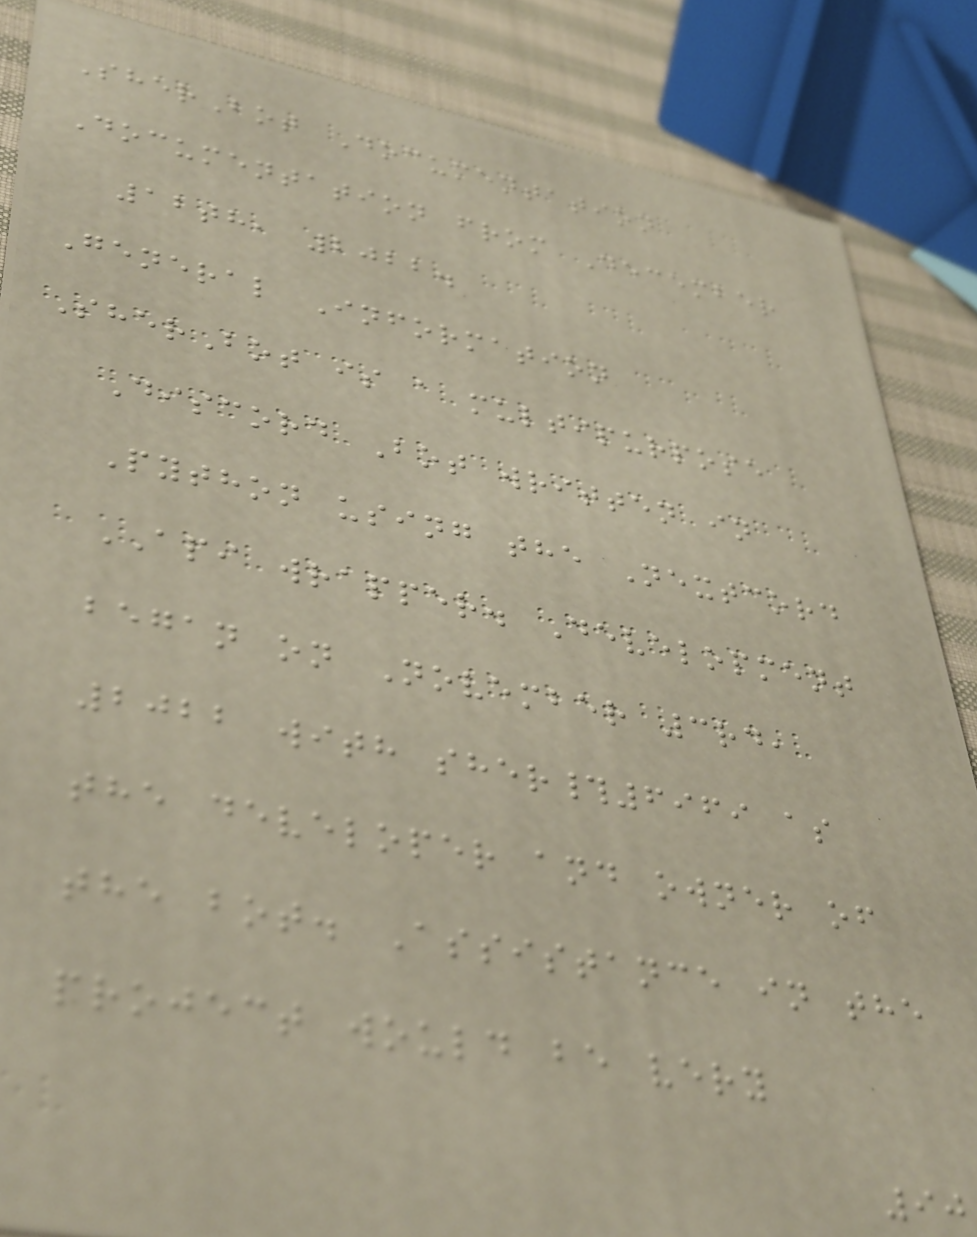SherBot Documentation
Documentation from December
12th, 2022.
General Information
SherBot is a multipurpose
Discord Bot written in
Python using the Nextcord
API wrapper. Development
began on November 3rd,
2022 with sher#6969 as
the developer and owner of
the bot. Assistance in the
project would be very
90
